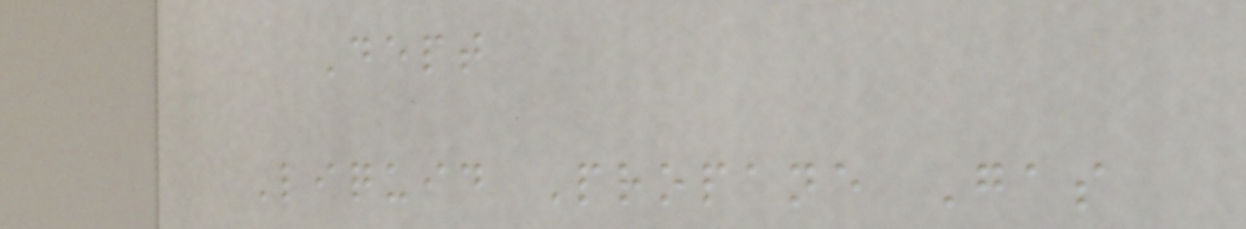Dept
Liquid Propane Gas
